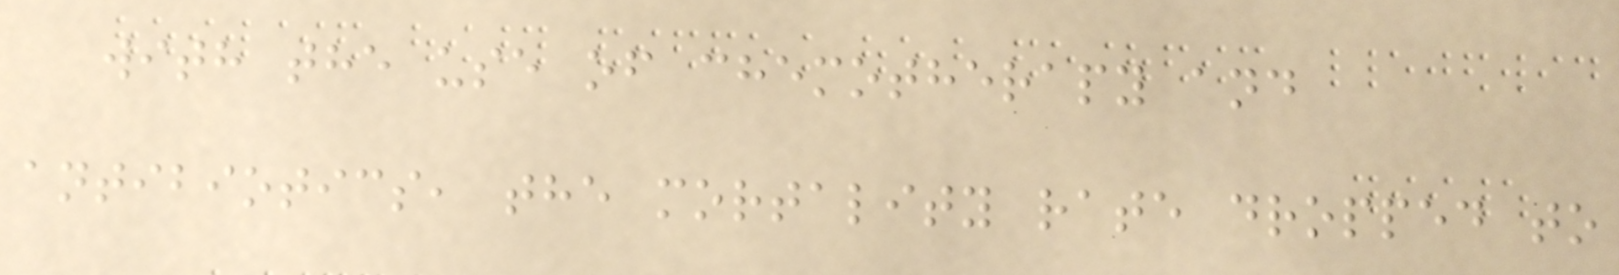with the use of chemotherapy and
antibiotics, the mortality rate dropped to
